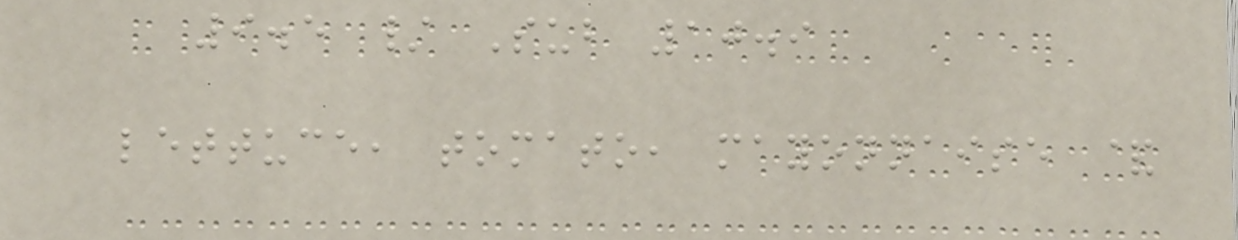9.5 / Sub 10.9
lettuce, tomato, mayonnaise &
